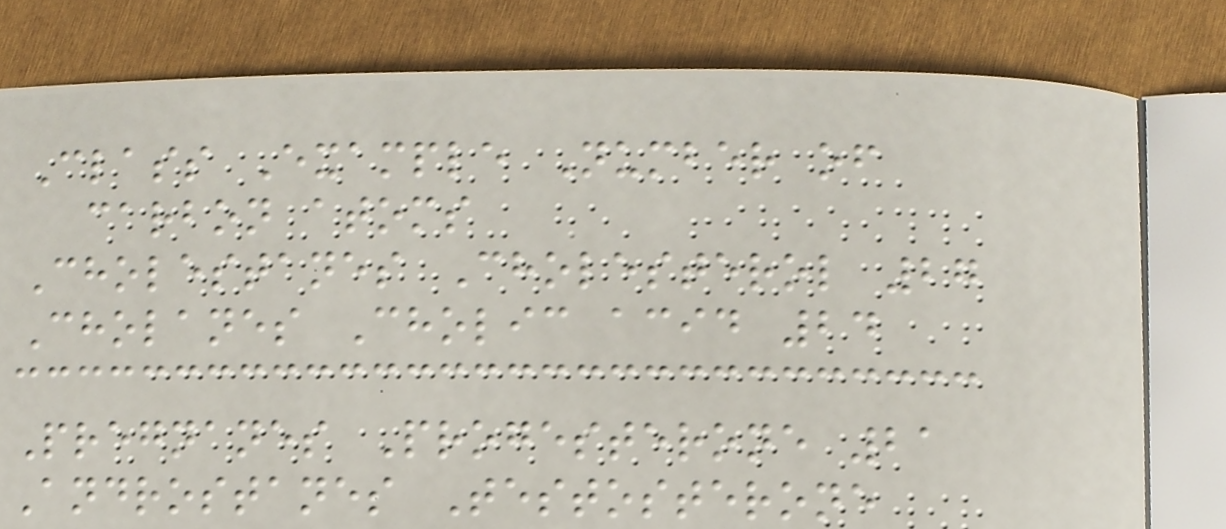Class Example Number of
carbon atoms
Cholestanes Cholesterol 27
Cholanes Cholic acid 24
Pregnanes Progesterone 21
Androstanes Testosterone
